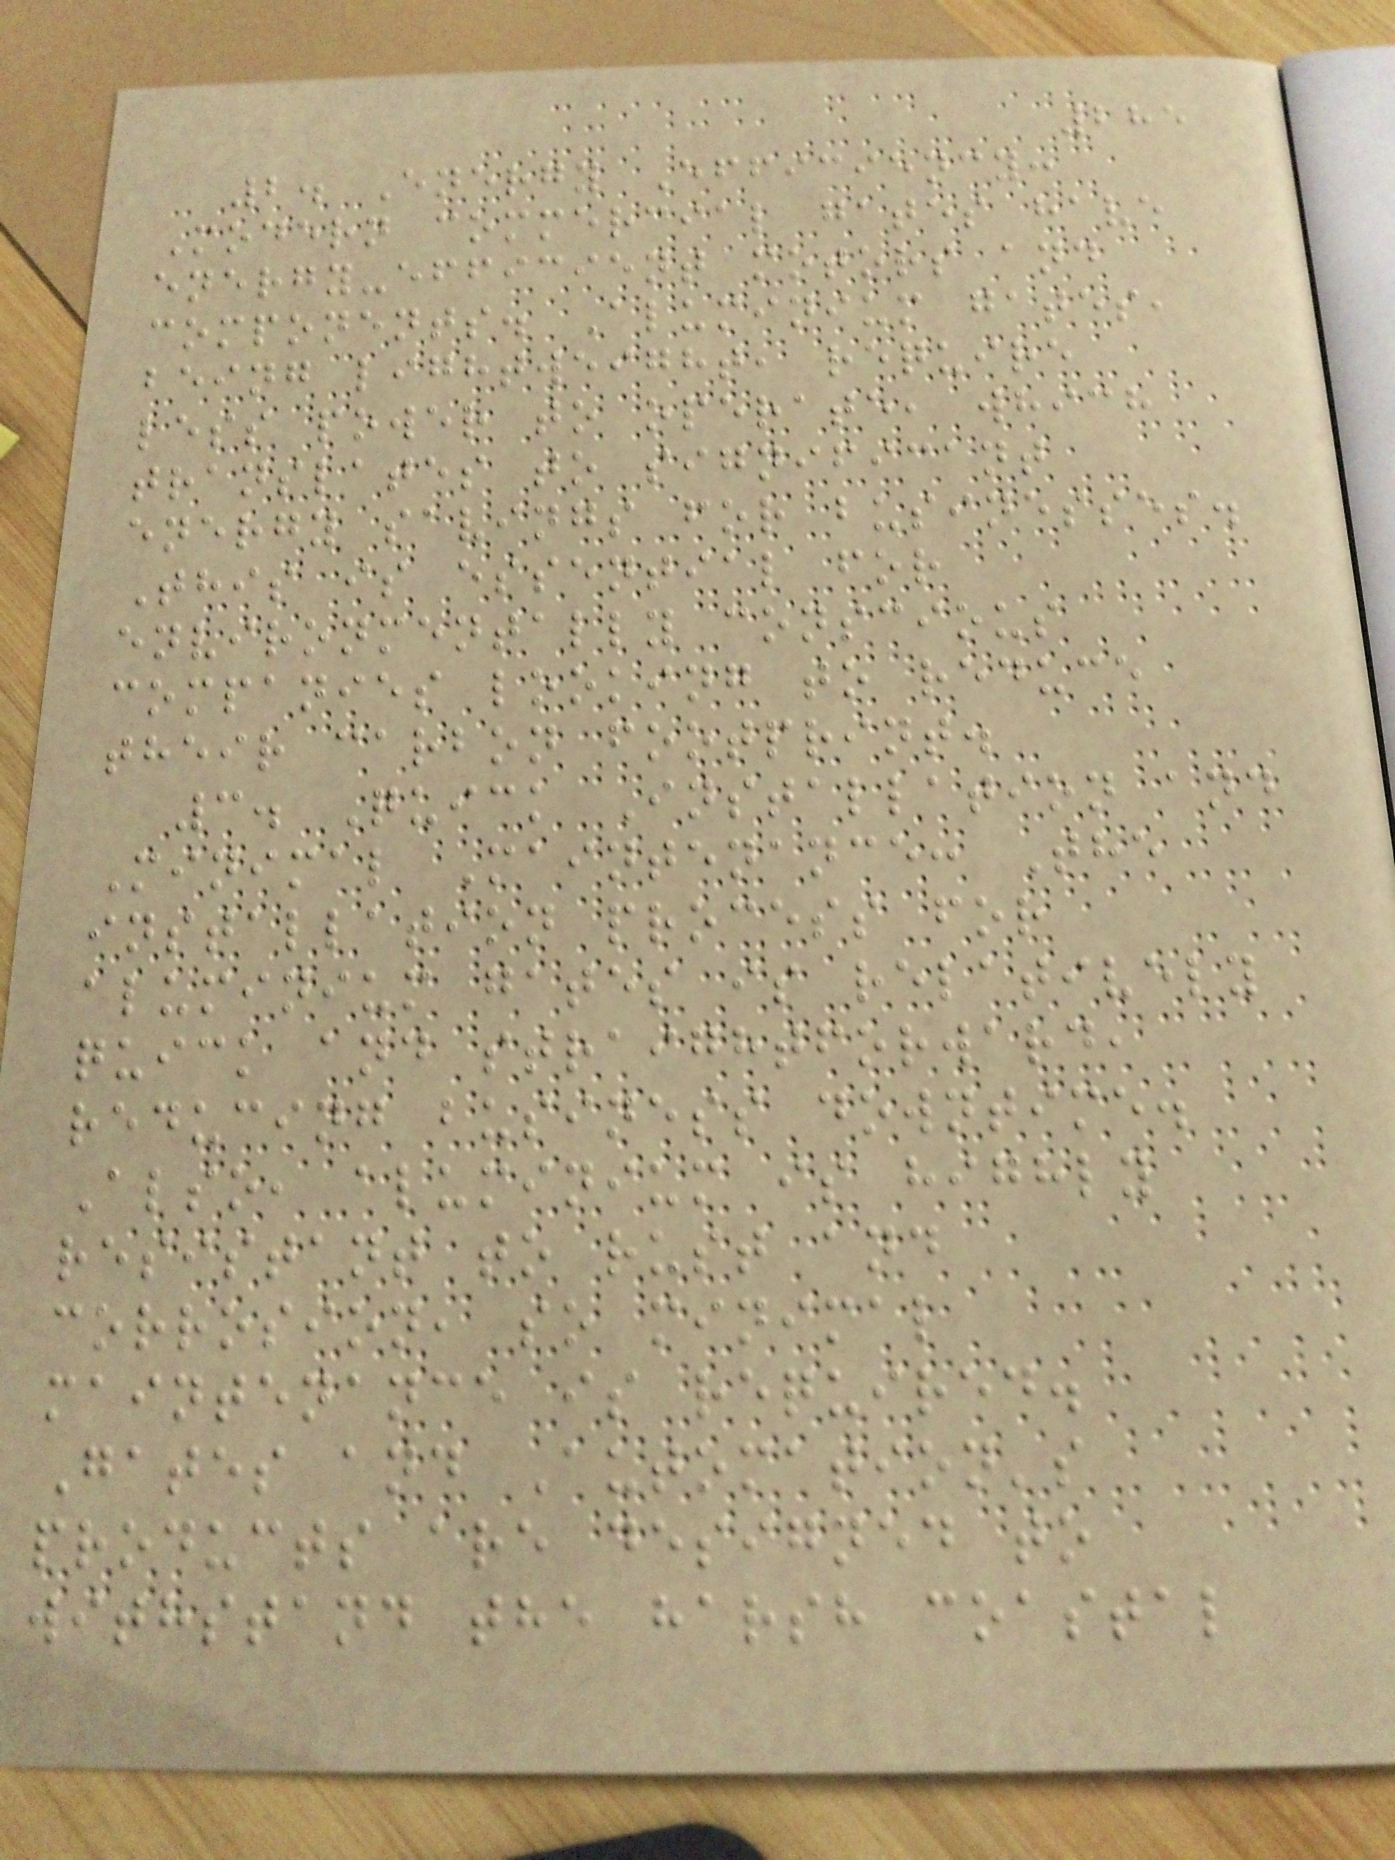285
2. Energy Efficiency:
Modern commercial gates have
energy-efficient motors and
components. Aluminium gates,
being lightweight, require
less power to operate, which
translates to significant
energy savings for businesses.
This is essential for
environmentally conscious
companies looking to reduce
their carbon footprint.
3. Quick Installation and
Minimal Maintenance: The
installation process for
aluminium gates is relatively
quick and straightforward,
reducing business downtime.
Also, aluminium is highly
resistant to rust and
corrosion, so minimal
maintenance is required.
Gates and Automation's
products are designed to
withstand the harsh coastal
